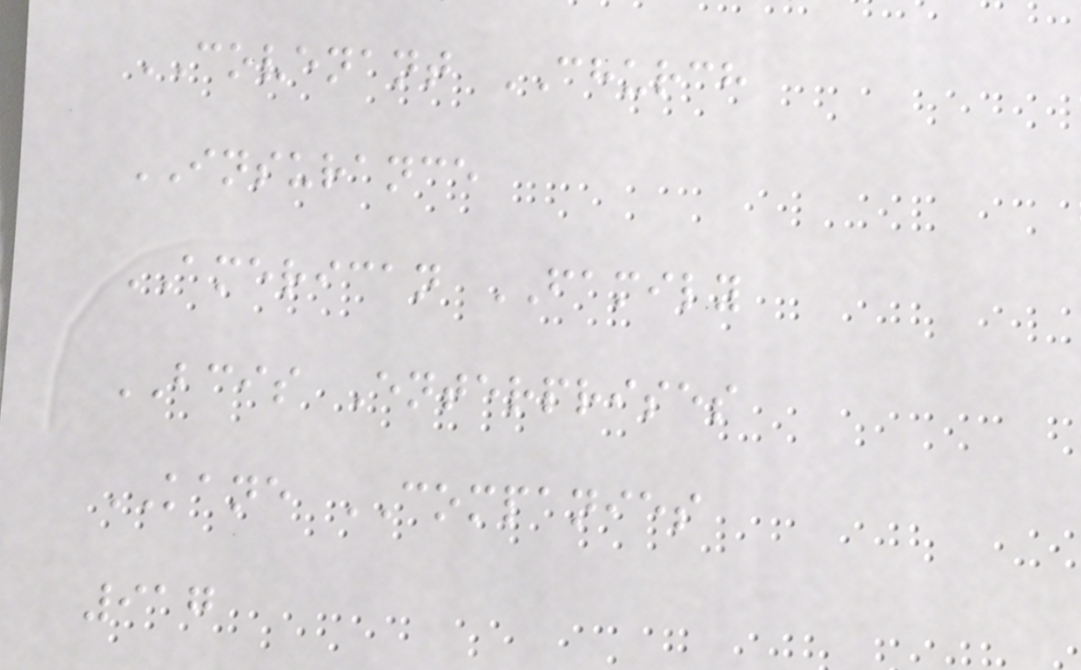COVENANT CHURCH
INSURANCE
AMERICAN FAMILY
BCIS Enterprises
KANE COMPANIES
917
